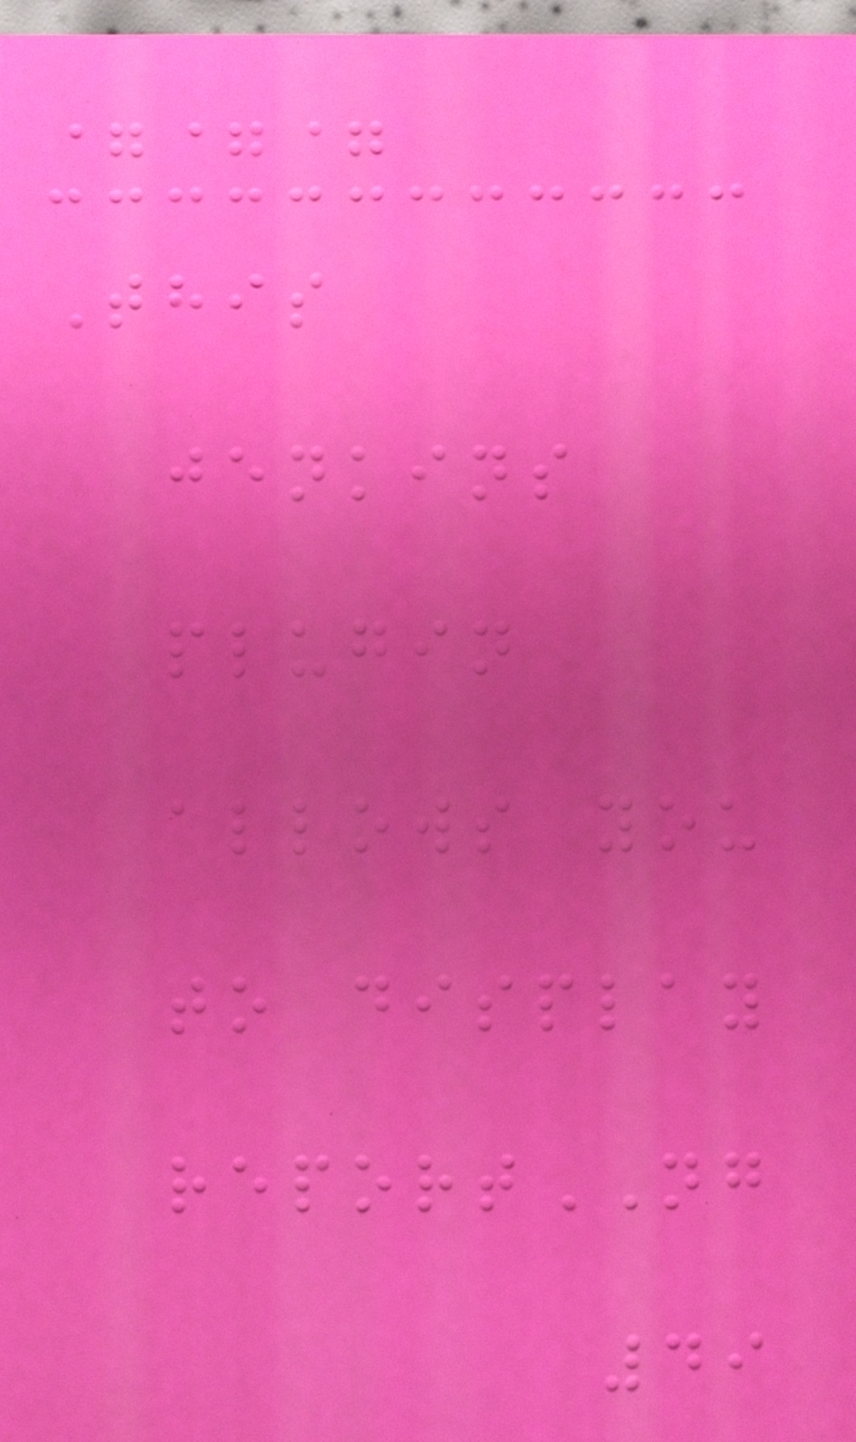===
This
jenkins
plugin
allows you
to display
reportNG
49
